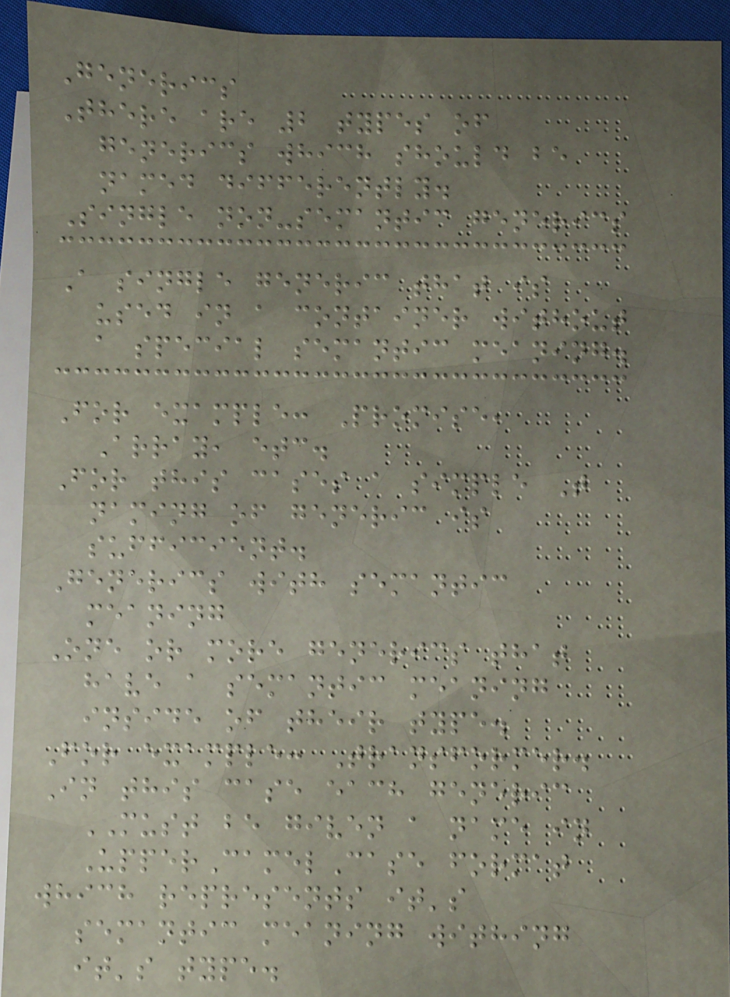Generics
There are 2 types of
generics which should be
named differently.
Single non-semantic generics
A single generic that is
used in a container without
a special semantic meaning.
For example: Promise,
Array, etc.
For this cases a simple T
naming of generic is
sufficient.
Generics with semantic
meaning
One or more generics that
have a semantic meaning
inside of their type.
For example: Transformer.
In this case each generic
MUST be given a name in
UpperCamelCase format
which represents it's
semantic meaning withing
it's type.
